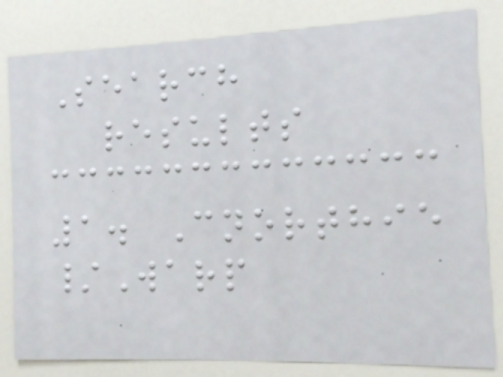Search
results
1. Cnorthie
/Warp
